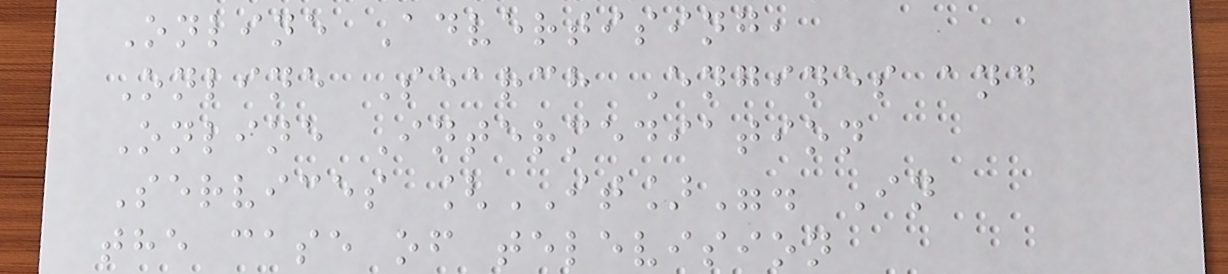Online Advertising,
Online Search Engines and
Online Intermediation
Services [IT]". In
the case of television
